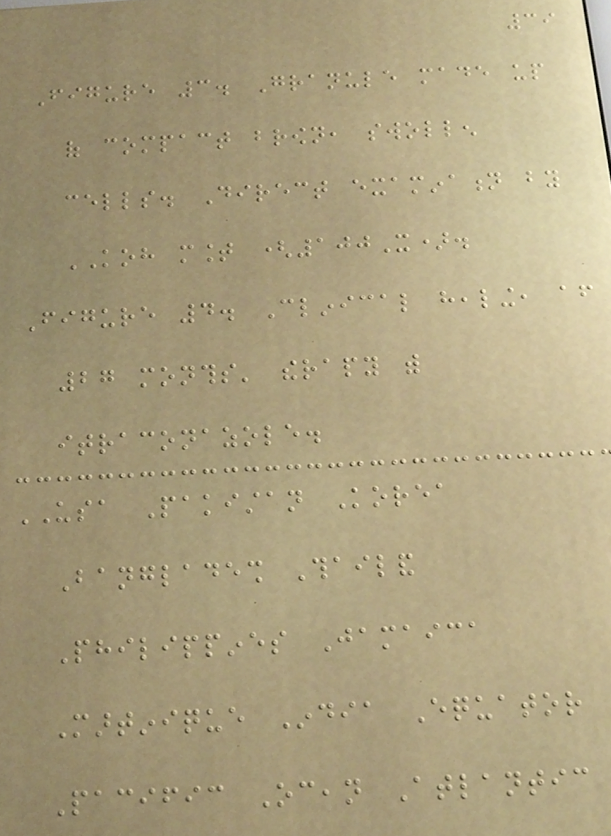39
Figure 3. Granule made up
of compact brown, swollen
cells. Direct examination by
KOH mount (100X).
Figure 4. Clinical healing, after
27 months' therapy with
itraconazole.
USA Pakistan Korea
Bangladesh Thailand
Philippines Jamaica
Martinique India Equator
Pacific Ocean Atlantic
